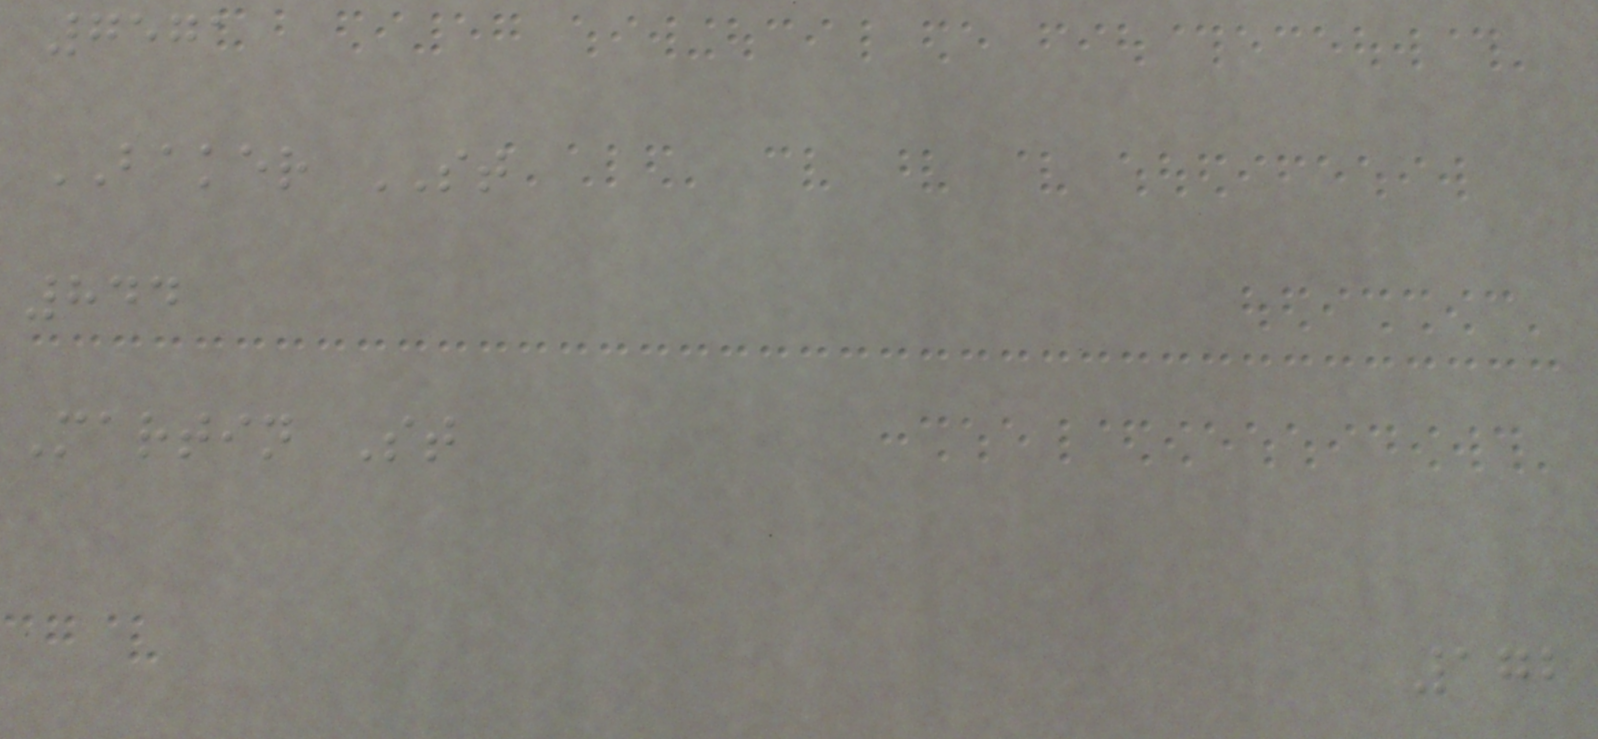7571
BAKER ST
844
Martin St
172
